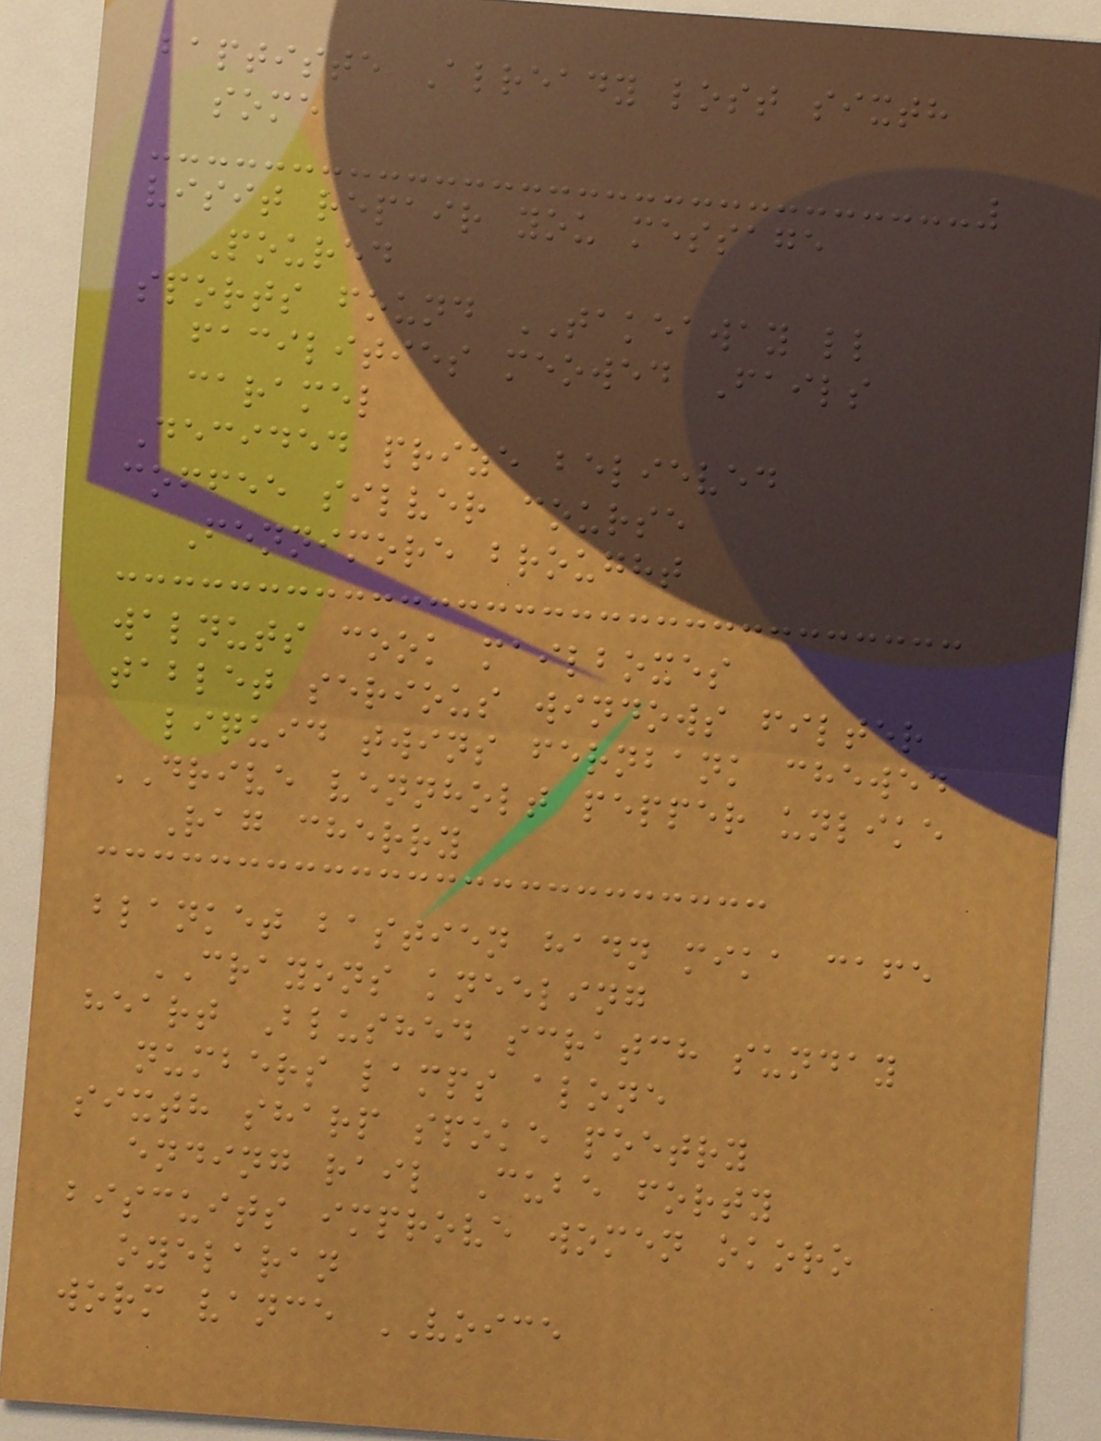baptiste Already lost sixth
some
visit repair you message
Poured
sports found TAKEAWAY ll
facilities meowed Fails
caramel
Decided prize believed
coffee silver course
Fennimore brought
walnuts cook mailboxes
tablet serious windows filter
liquid twins fernbank chewed
DRIVE vennholt pepper unlike
Rag cherry
blanket bastien hadn mika cafe
CRAYONS kneeling
heart Blushed scratch sunday
numbers lamps alone
sixth sharp spoke poetry
ending rail Cube forty
biscuits improve women okoro
oyelaran
worm vance VOICE
